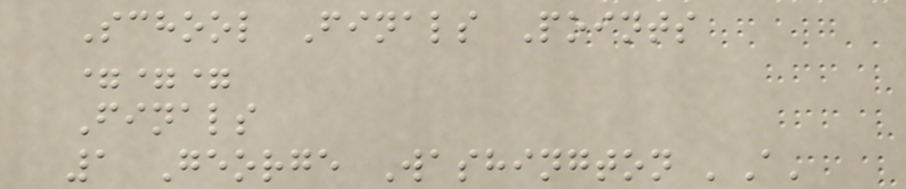School Finals Points
===
Finals
1 George Washington 'A'
